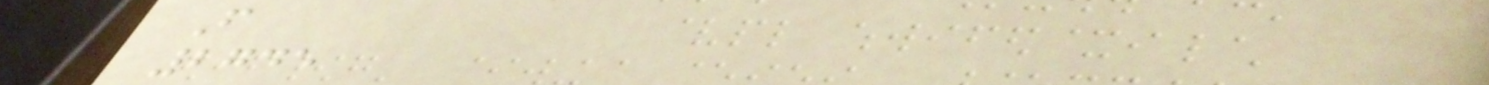F
2745
